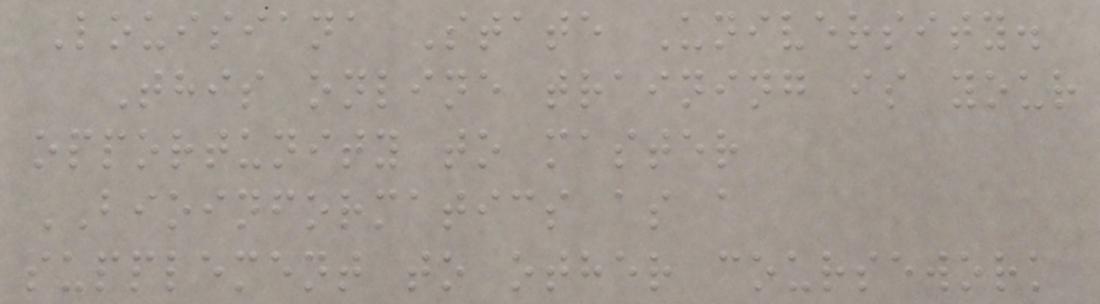Louisiana State University.
This online training is your
opportunity to master
BIOINFORMATICS as a
supplement to other coursework
